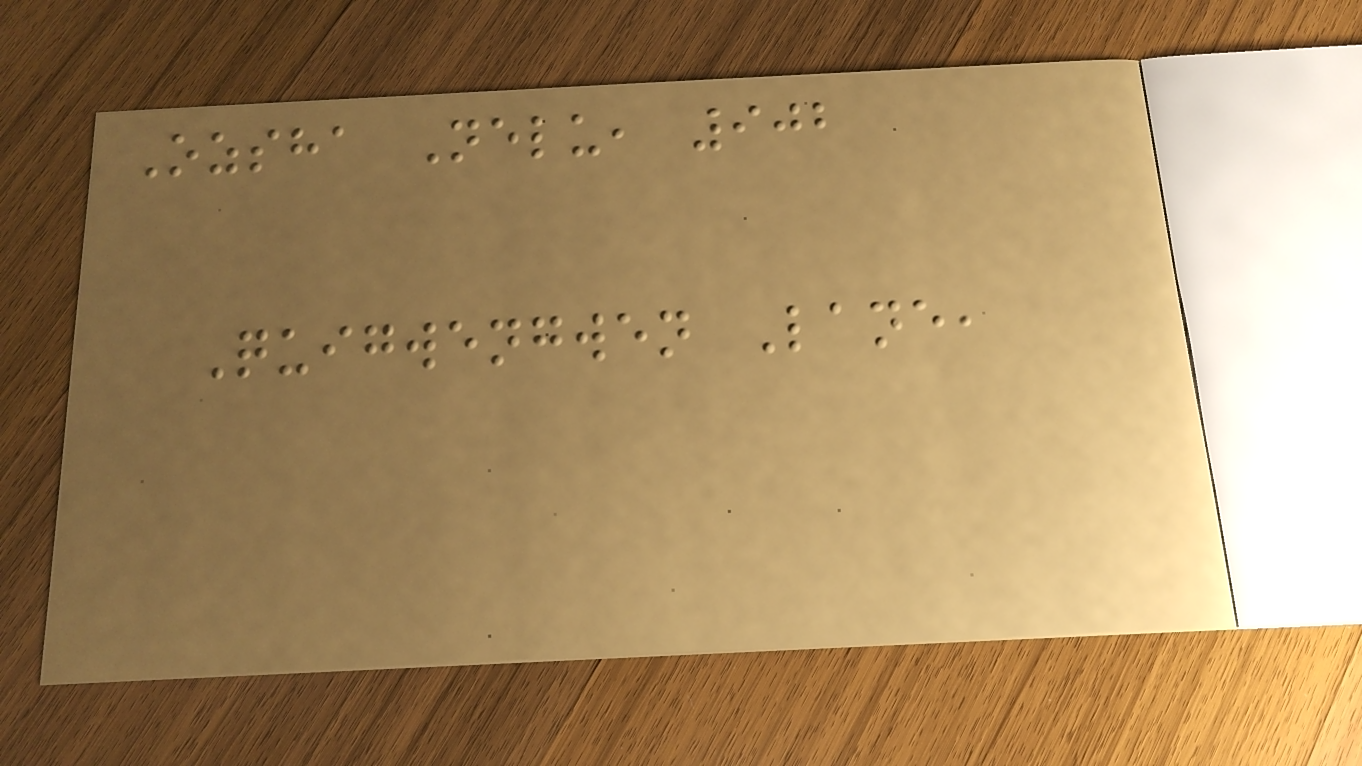Ozsha Nelu, 902
Quigwengwen Lane,
